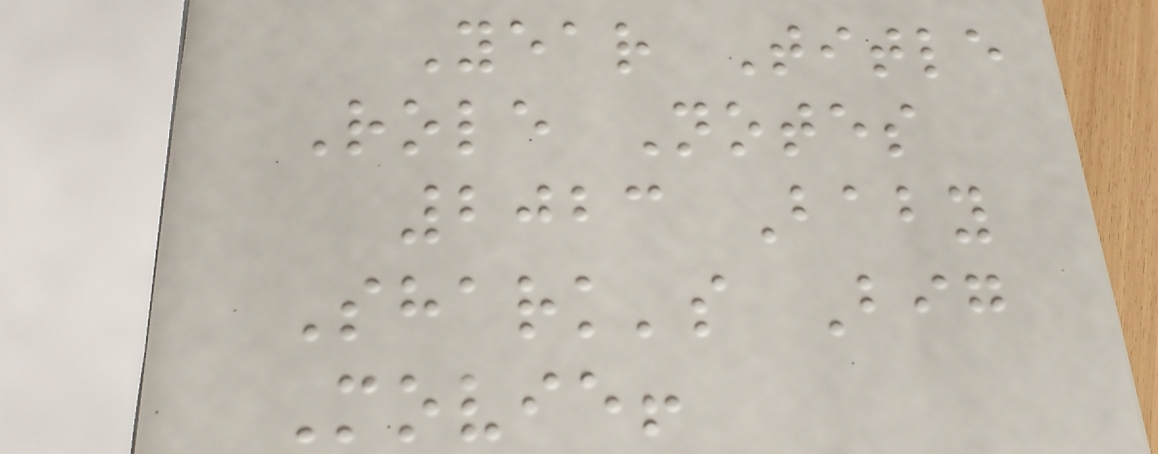Year Title
Role Notes
2023 Baby
Shark's Big
Movie!
